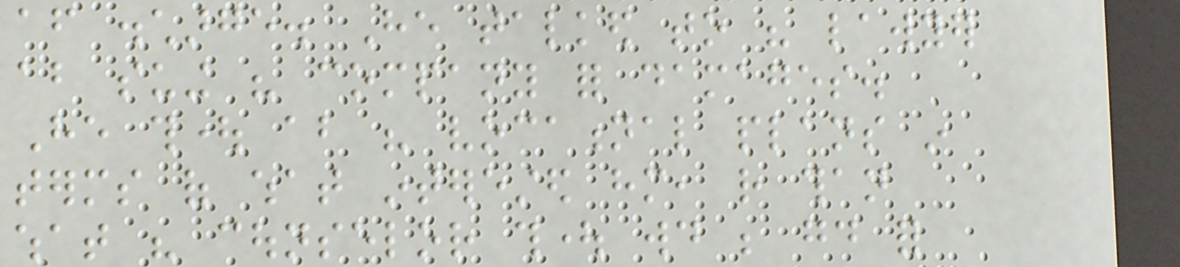after discharge. He talked to his lawyer
about suing his company for damages.
He thought about his vocational plans in
terms of what interested him, rather than
what his counselor thought would be good for
